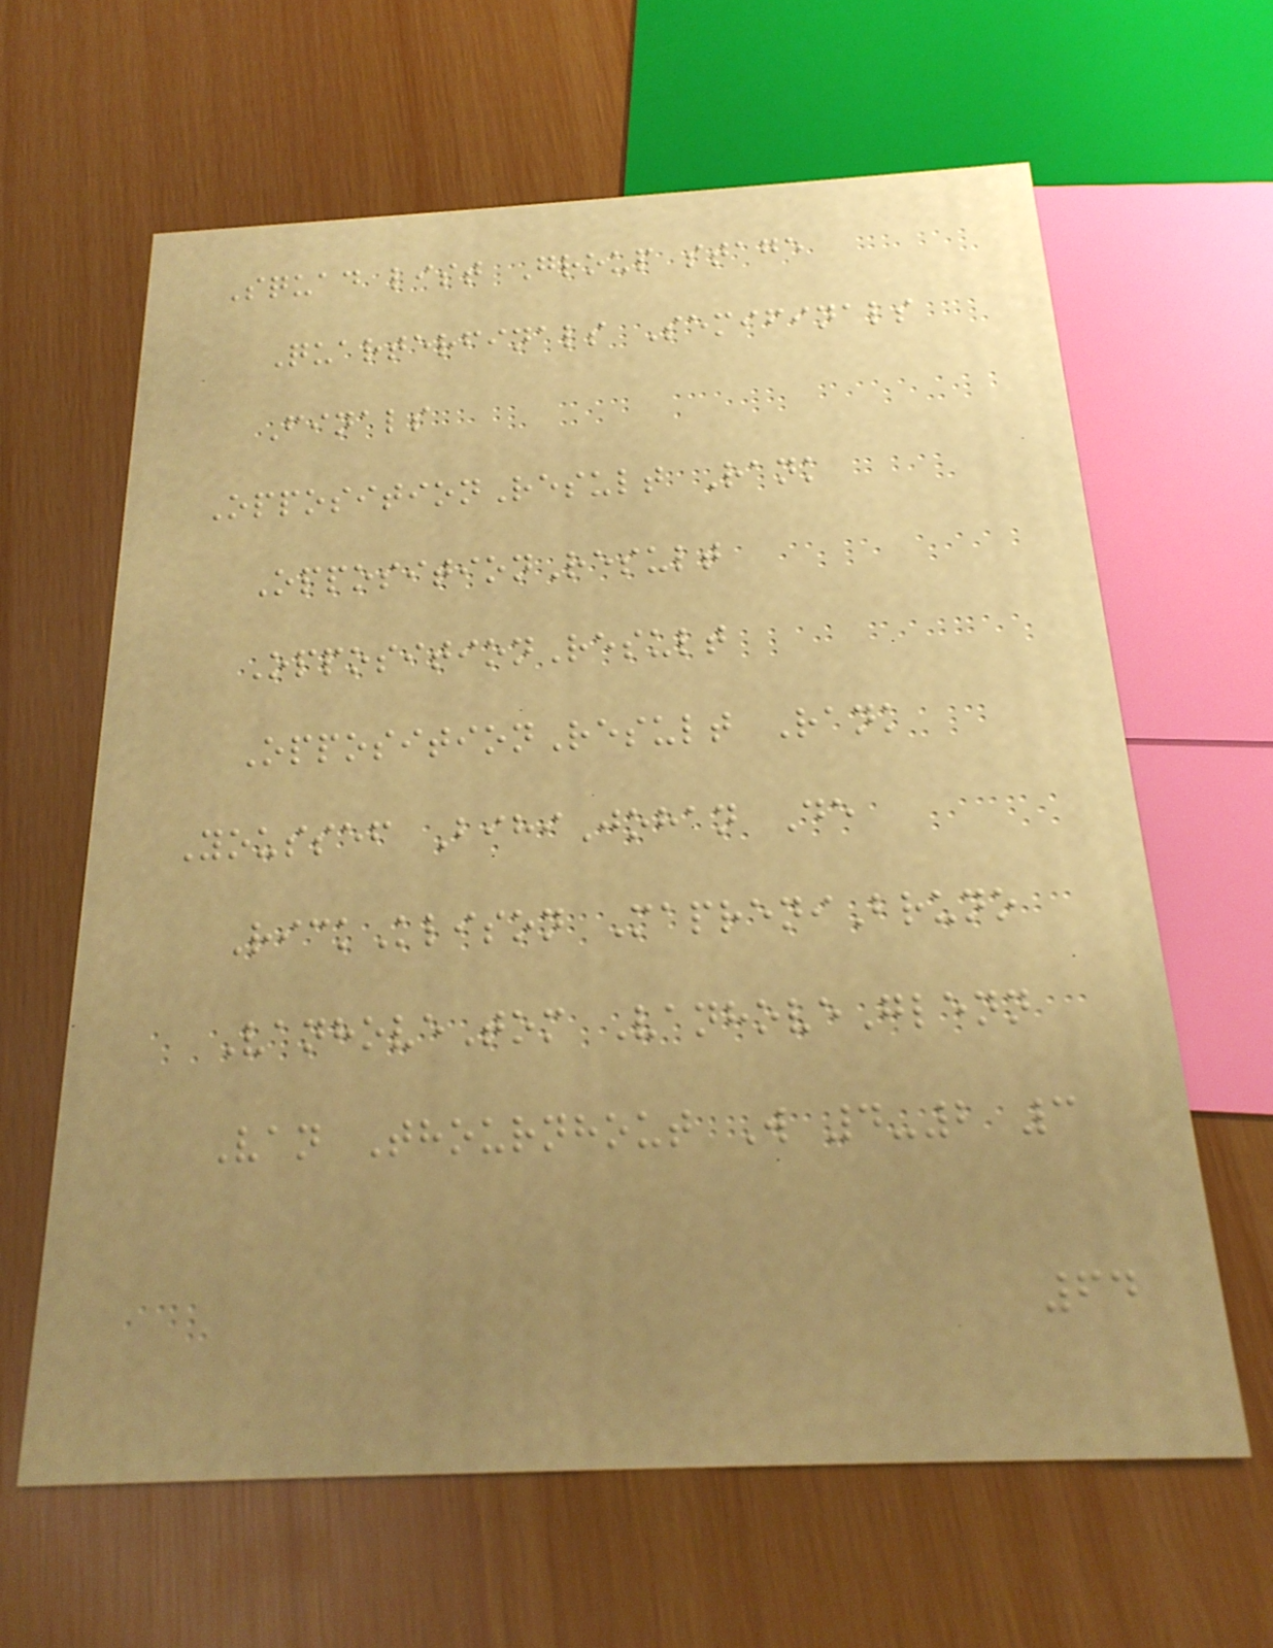Squad list Group stage
Quarterfinals Semifinals
Finals
OppositionResult Rank
OppositionResult
OppositionResult
OppositionResult Rank
Youssef BihiJohan De
RickKlison MapreniBruno
VanhoveTom VanhoveGlenn
Van Thournhout W 4-2 3
64
